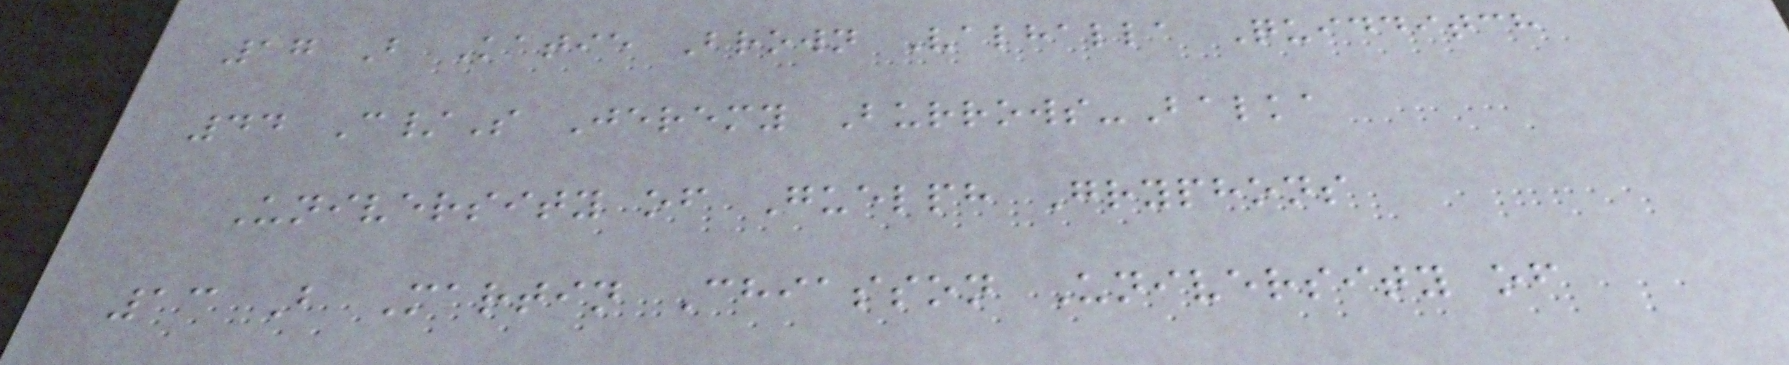17 B Katie Brown Valhalla Quidditch
44 C/S Jeremy Burrows-Balka
University of Guelph Gryphons
13 B Martin Chiasson University of
